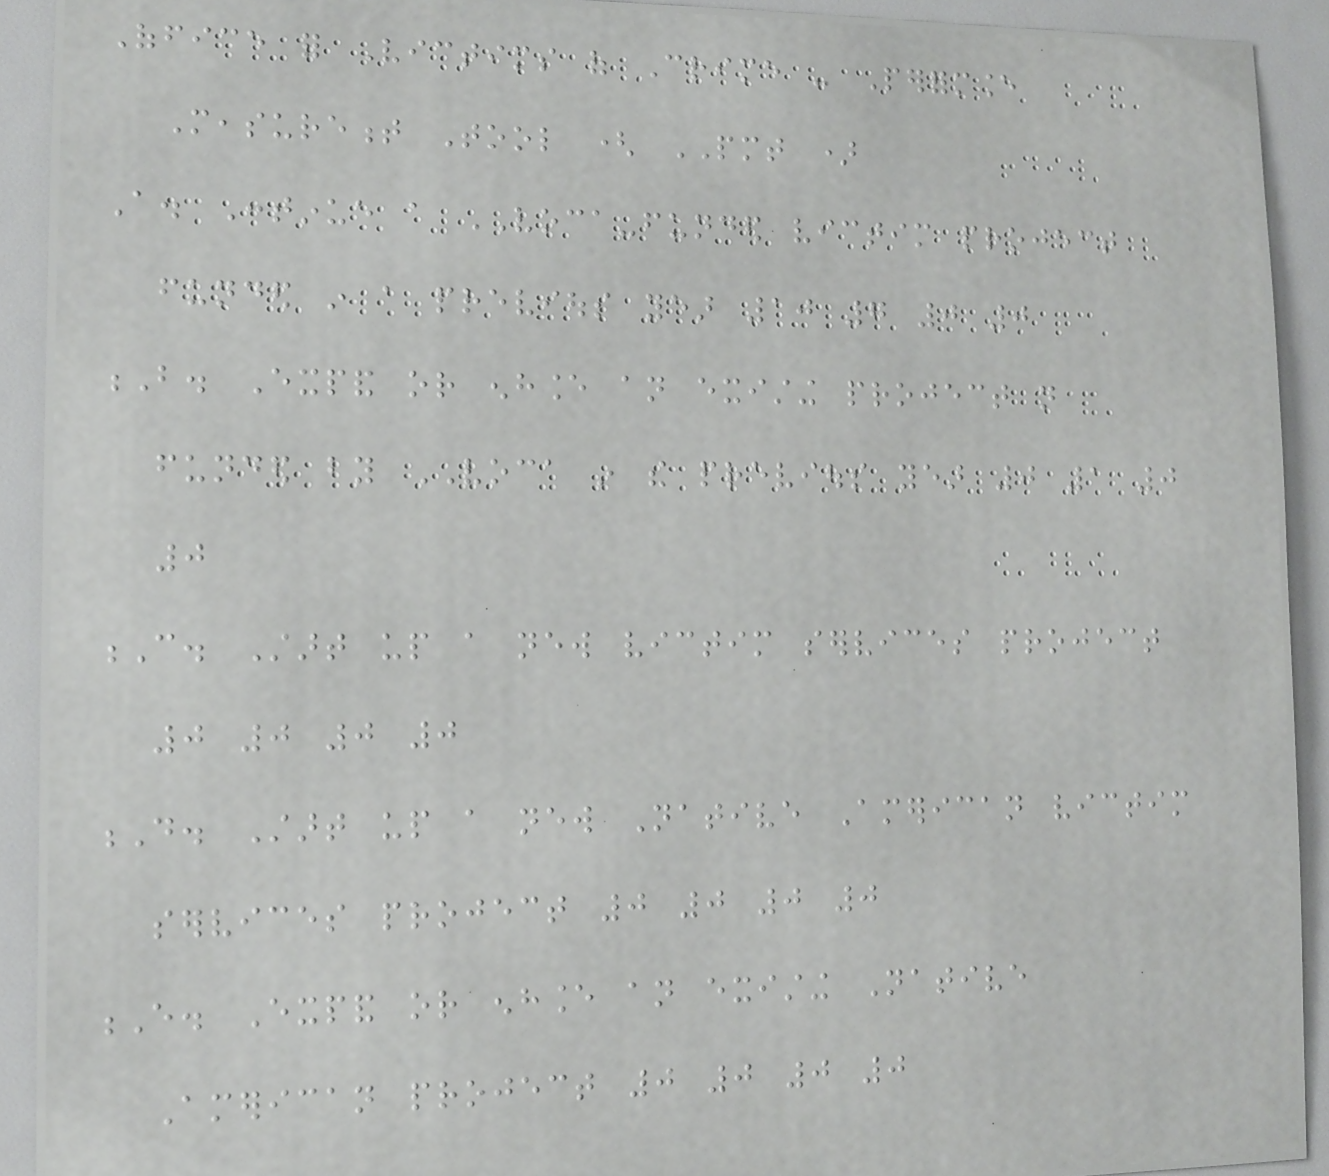Office for Victims of Crime - Performance
Measurement Tool ( PMT )
A. Continue a VOCA-funded victim project
funded in a previous year 10 7 0 0
B. Expand or enhance an existing project not
funded by VOCA in the previous year 0 1 0
0
C. Start up a new victim services project
0 0 0 0
D. Start up a new Native American victim
services project 0 0 0 0
E. Expand or enhance an existing Native
American project 0 0 0 0
